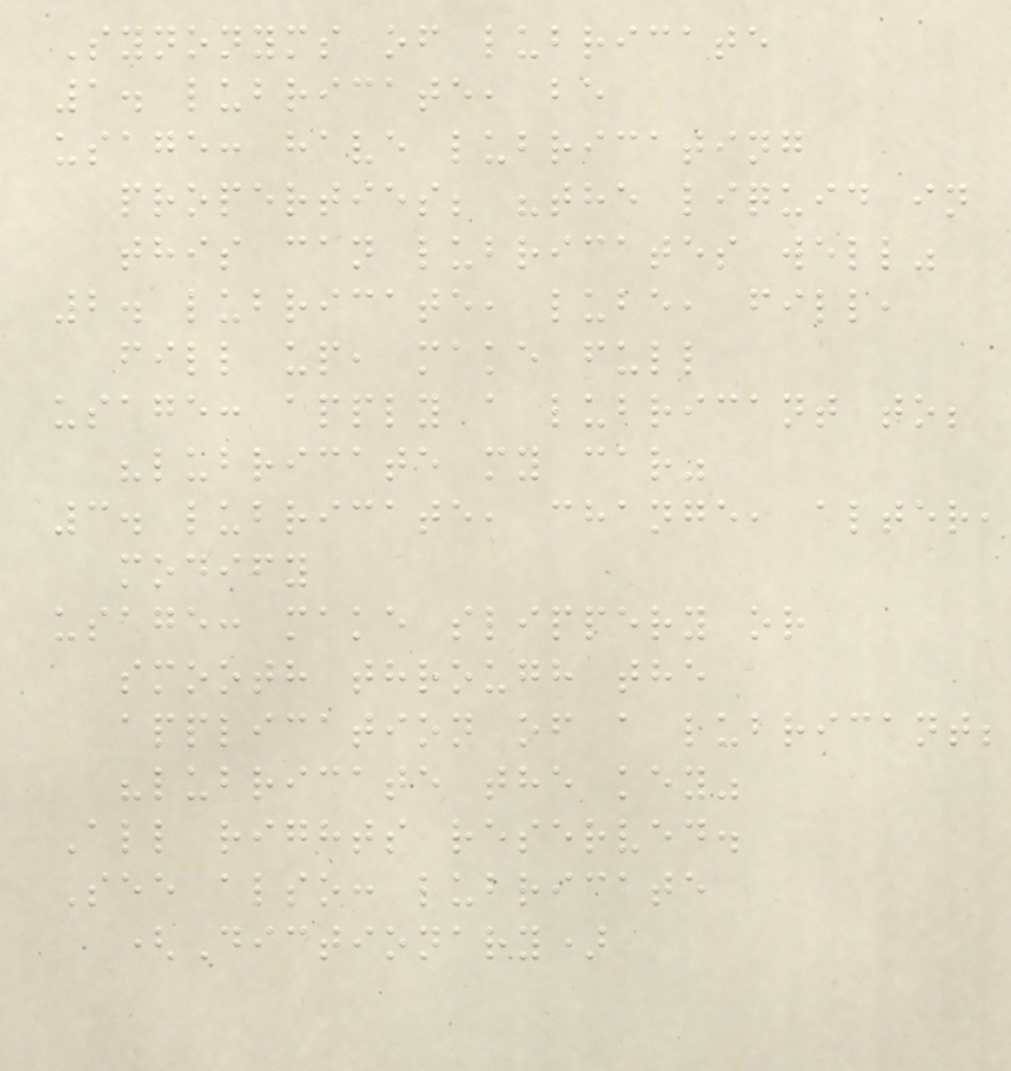Synonyms of lubricate
1. lubricate, be
usage: have lubricating
properties; "the liquid in
this can lubricates well"
2. lubricate, lube, fill,
fill up, make full
usage: apply a lubricant to;
"lubricate my car"
3. lubricate, change, alter,
modify
usage: make slippery or
smooth through the
application of a lubricant;
"lubricate the key"
All rights reserved.
See also: lubricate
(Dictionary)
